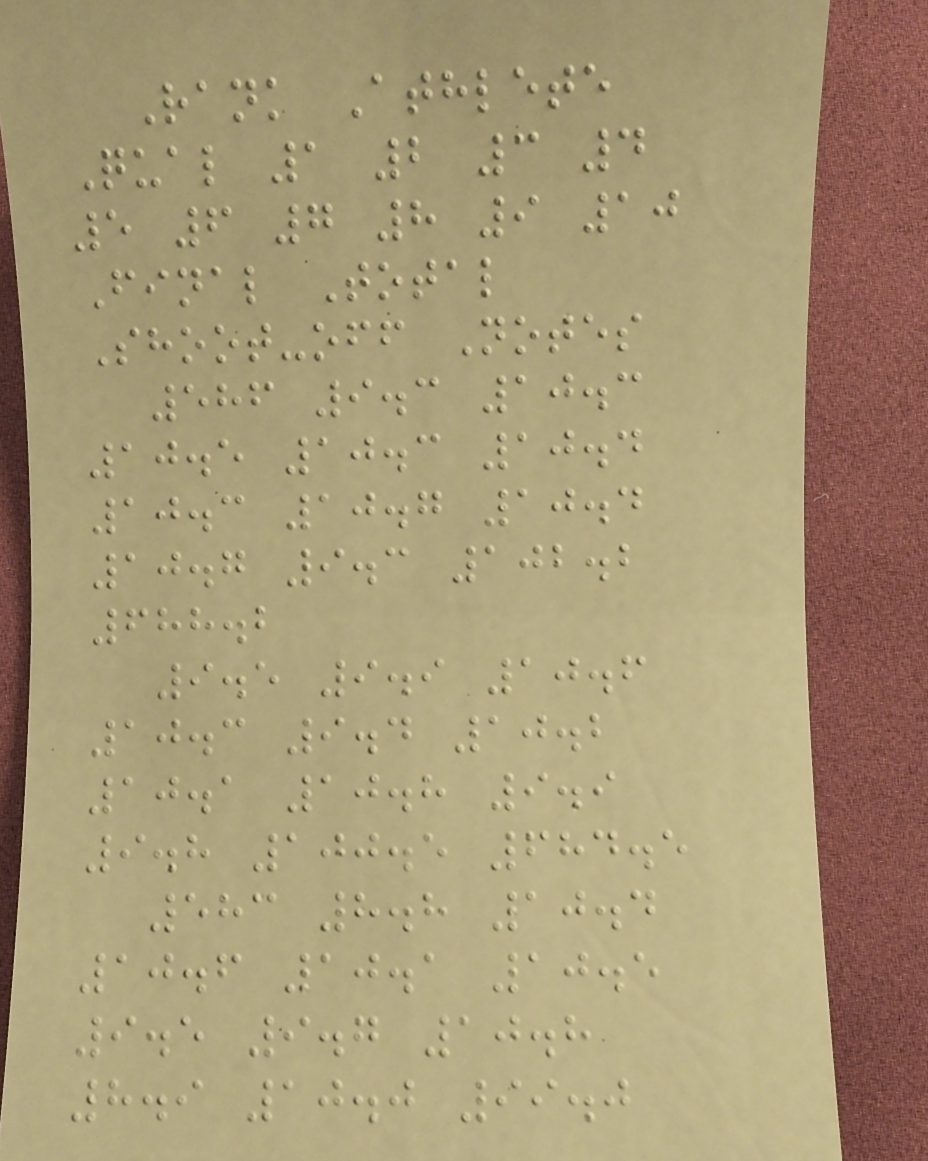Rank Athlete
Qual 1 2 3 4
5 6 7 8 9 10
Final Total
Shoot-off Notes
586 9.3 10.3
10.5 10.3 10.4
10.3 10.7 10.4
10.7 9.3 102.2
688.2
9.5 9.9 10.6
10.3 9.4 10.2
10.1 10.8 9.9
9.8 100.5 684.5
583 8.8 10.4
10.6 10.1 10.5
9.5 9.7 10.8
8.9 10.0 99.0
